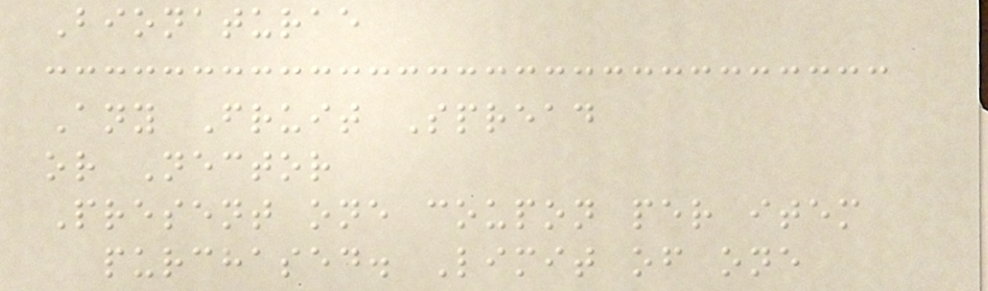Bionaturae
Any Fruit Spread
or Nector
Present one coupon per item
purchased. Limit of one
